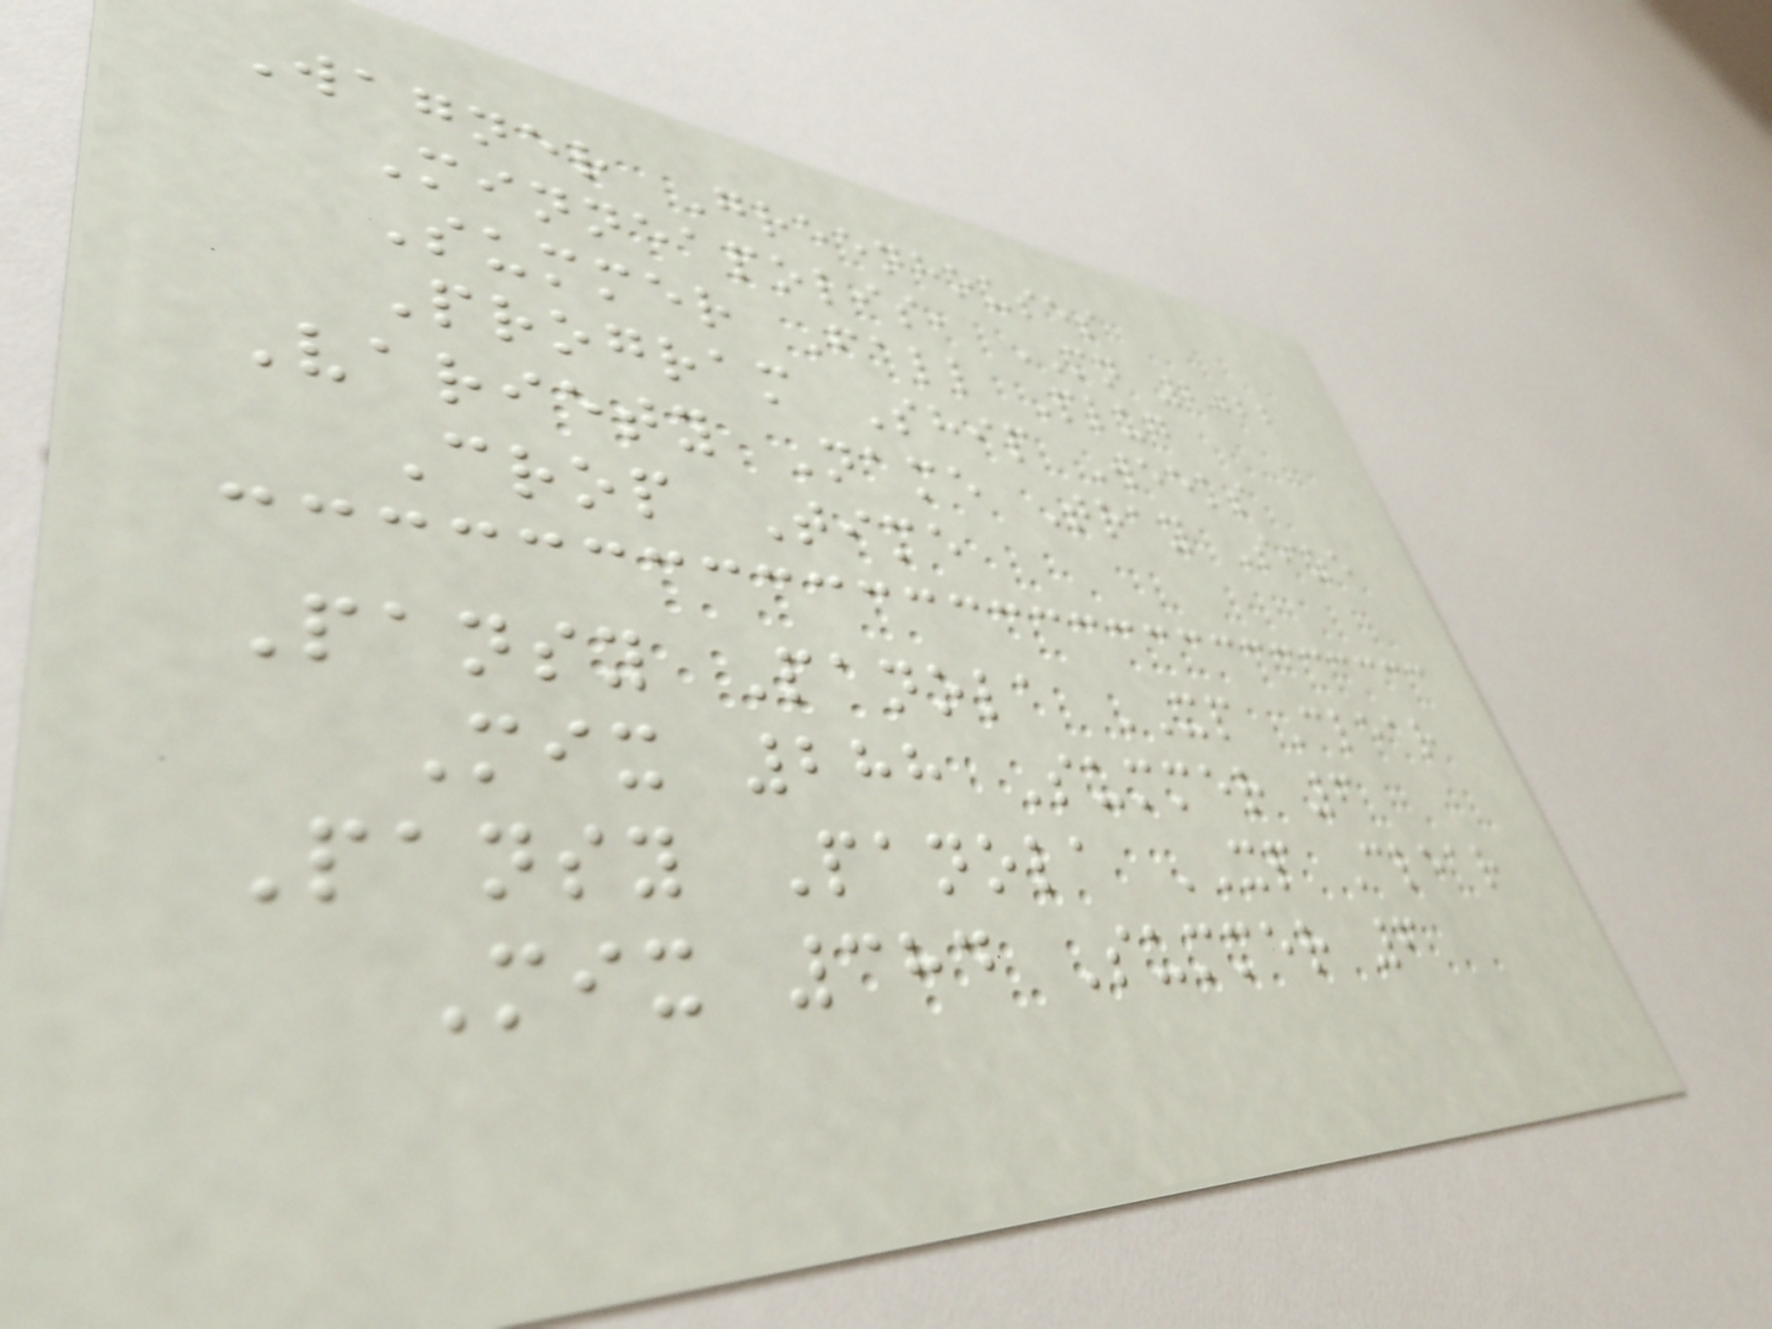Wagner Greenhouses
Minneapolis, MN 2022
Summer Fall Plug
Program Ship Weeks
Variety Name Tray Size
Crop Time
Pansy Panola XP Clear
Mix 288 Summer 6
Pansy Panola XP Clear
Mix 384 Summer 6
